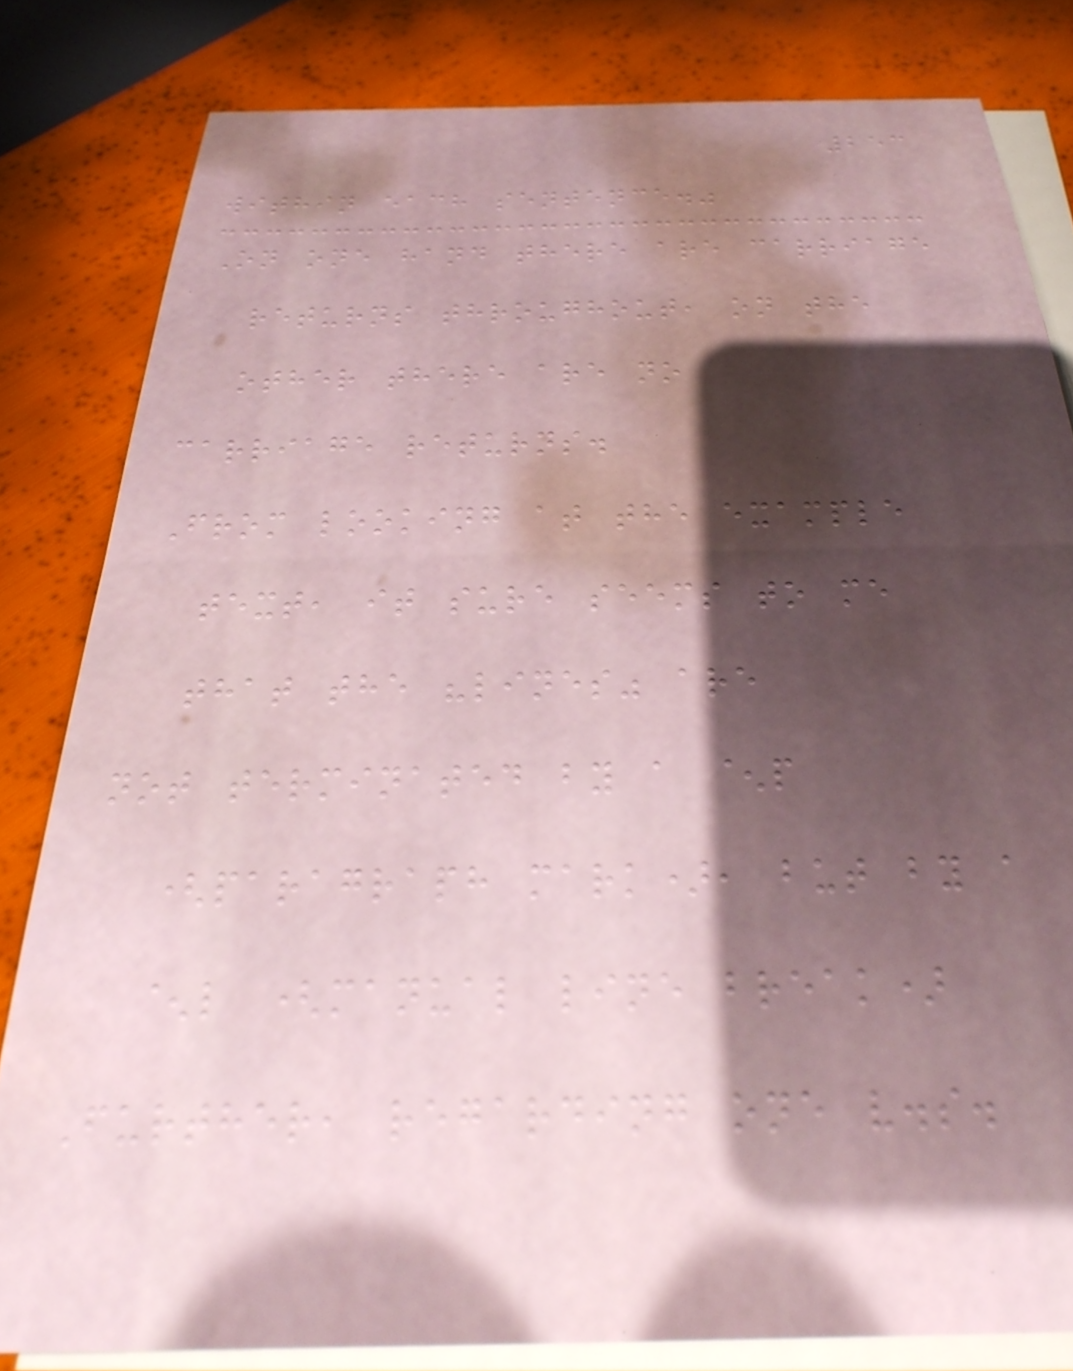253
within each sentence."
On one hand there are carriage
returns throughout, on the
other there are no
carriage returns.
From looking at the example
text, it sure seems to me
that the "lines" are
not terminated by a ^p
(paragraph mark), but by a
^l (manual line break)
Further, regarding one v.s.
